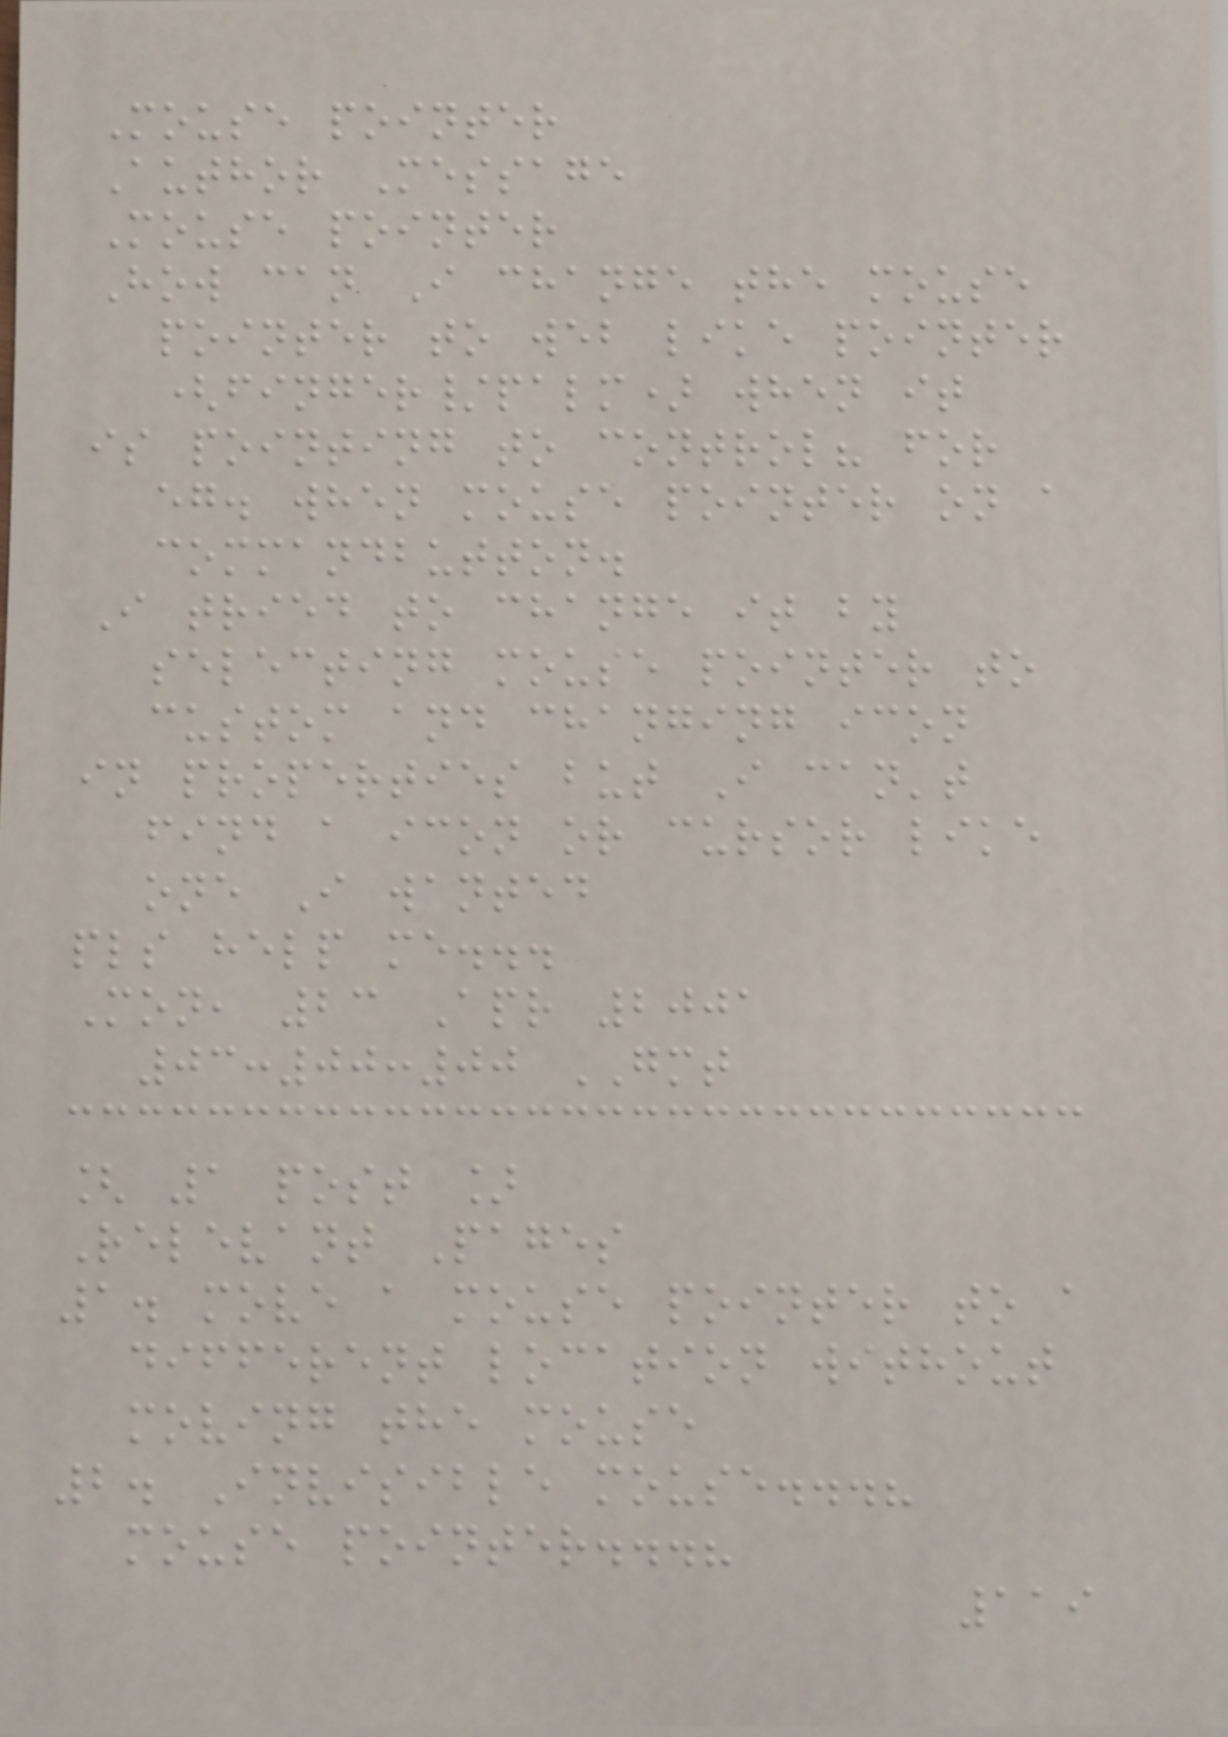Mouse pointer
Author Message
Mouse pointer
How can I change the mouse
pointer to web like pointer
(finger/palm) when it
is pointing to control? for
eg. when mouse pointer on a
commandbutton.
I tried to change it by
selecting mouse pointer to
custom and changing icon
in properties but I can't
find a icon or cursor like
one I wanted
pls help me...
Mon, 23 Apr 2001
03:00:00 GMT
[ 1 post ]
Relevant Pages
1. move a mouse pointer to a
different location without
moving the mouse
2. Invisible mouse...?
mouse pointer...?
119
